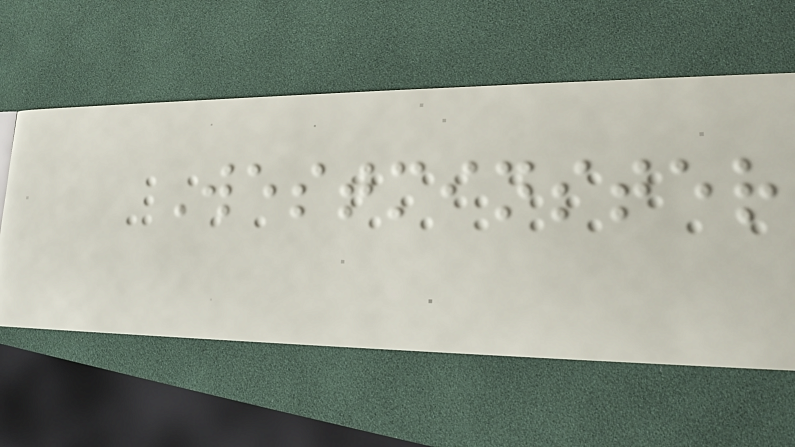Westminster
